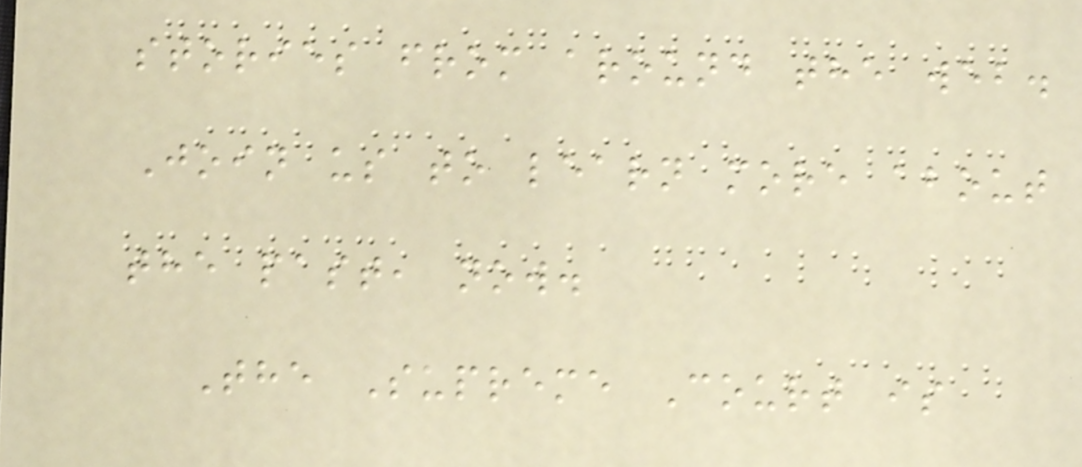stories from around the web.
Join us to learn more about
the past, now.
The Supreme Court is
